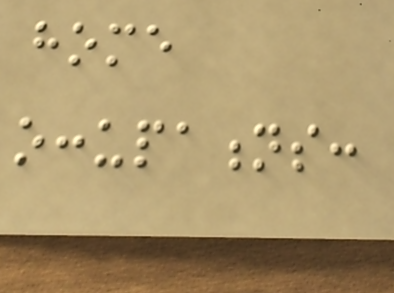home
occupations:
